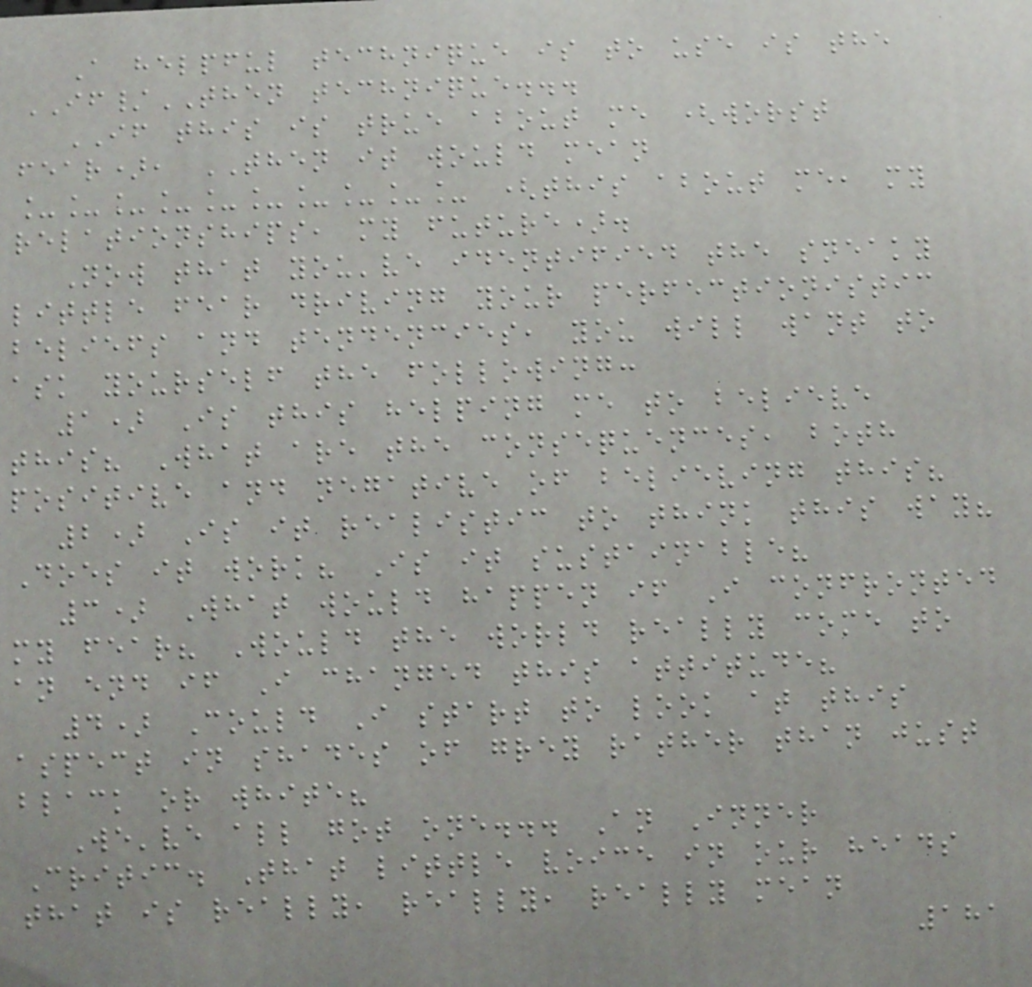A helpful technique is to use is the
IF/THEN technique...
IF this is true about me (worst
fear), THEN it would mean
__________ (this about me, my
relationships, my future).
Now that you've identified the sneaky
little fear driving your perfectionistic
beliefs and tendencies, you will want to
ask yourself the following:
1) Is this helping me to believe
this? What are the consequences, both
positive and negative of believing this?
2) Is it realistic to think this way?
Does it work? Is it sustainable?
3) What would happen if I confronted
my fear? Would the world really come to
an end if I changed this attitude?
4) Could I start to look at this
aspect in shades of grey rather than just
black or white?
We've all got one... An Inner
Critic. That little voice in our heads
that is really, really, really mean
181
